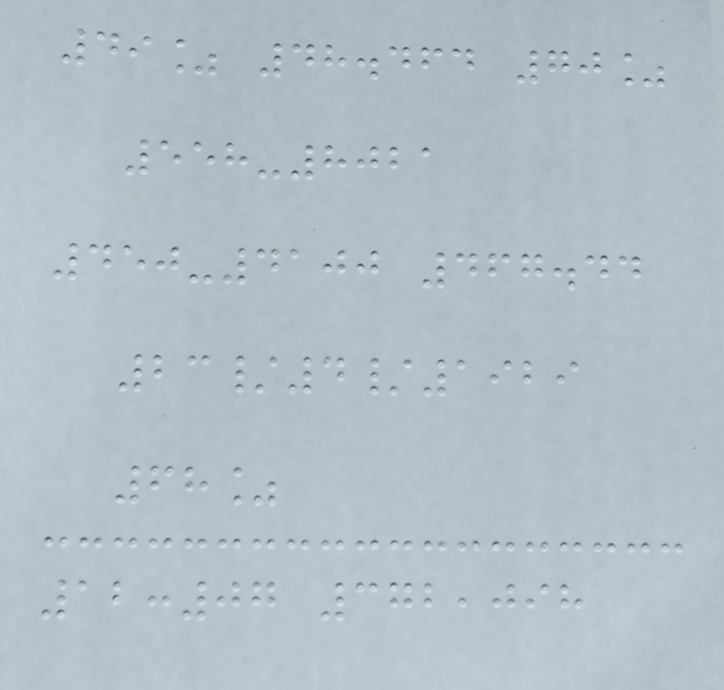49% 48.464 70%
558-8021
450-4100 467.44
23/4/1929
68%
12:07 372,098
